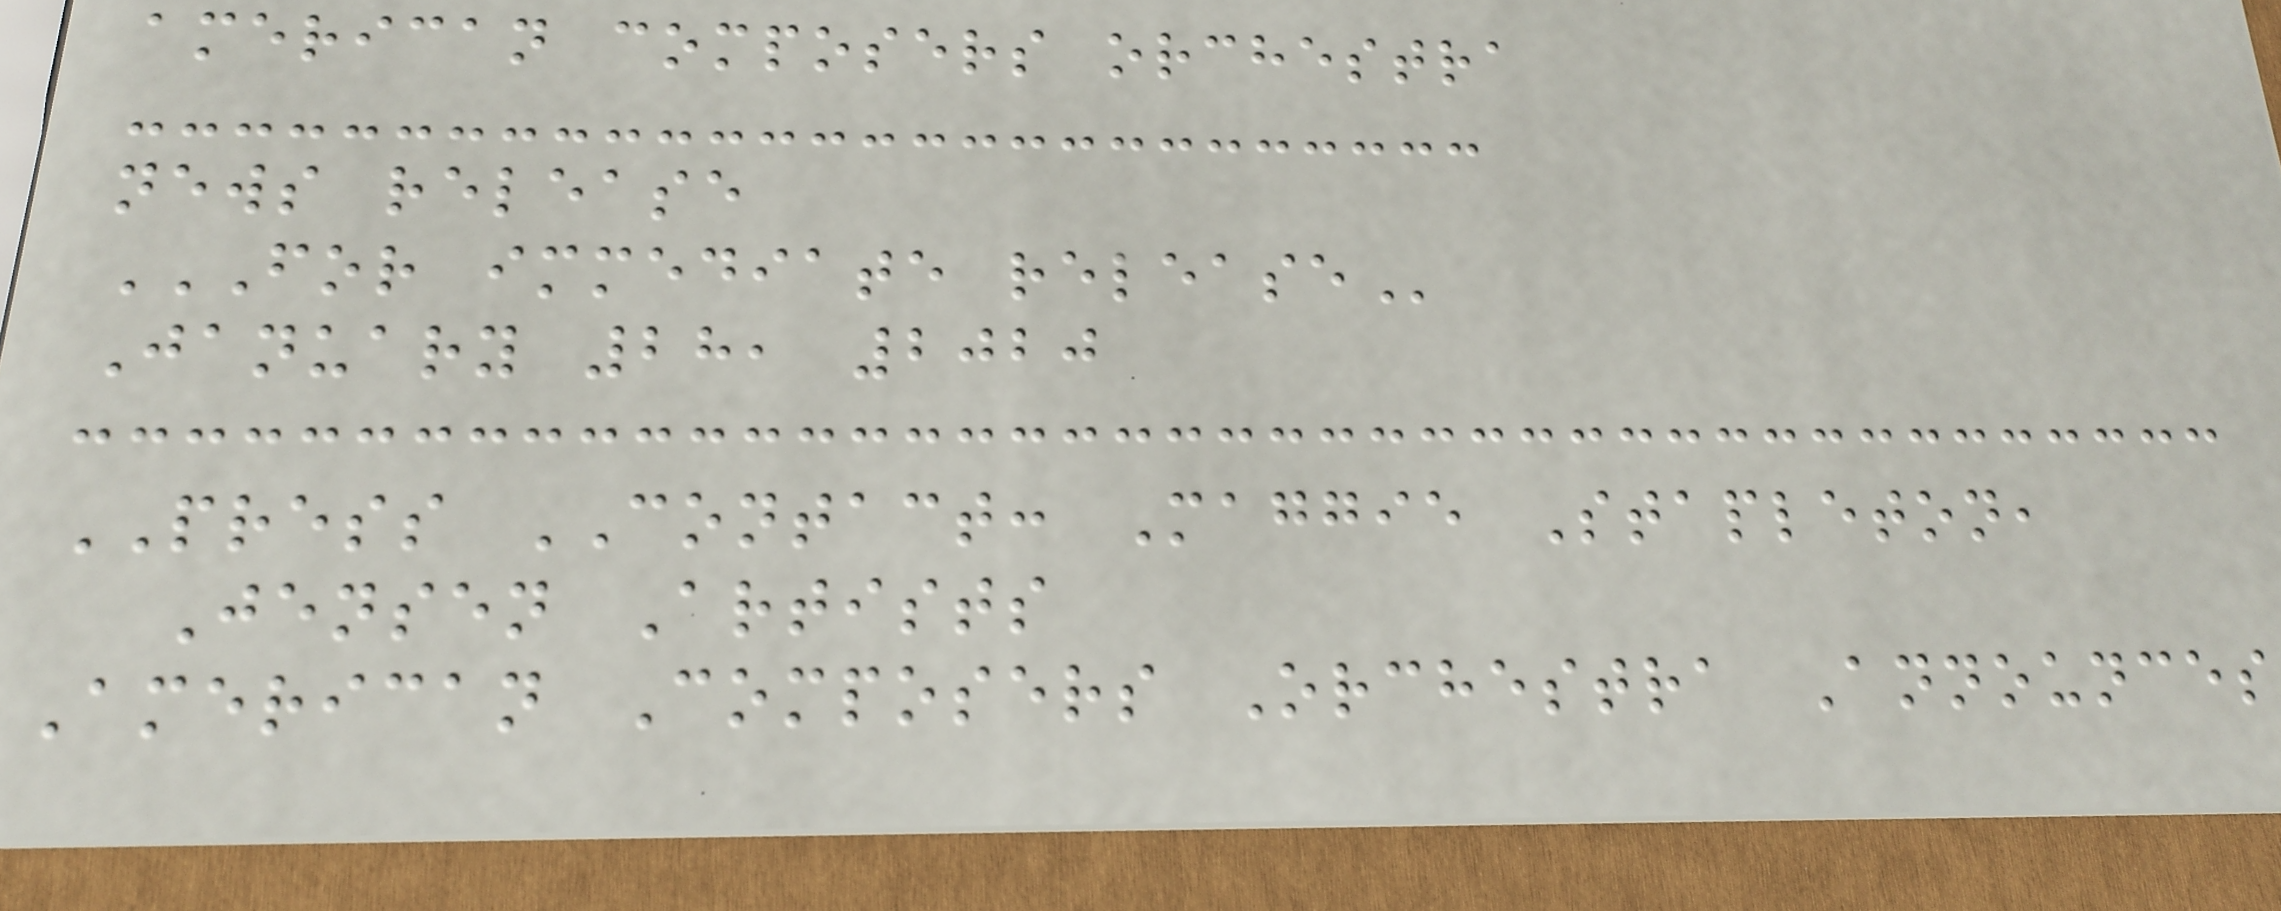american composers orchestra
news release
FOR IMMEDIATE RELEASE
January 28, 2020
PRESS CONTACT: Maggie Stapleton,
Jensen Artists
American Composers Orchestra Announces
